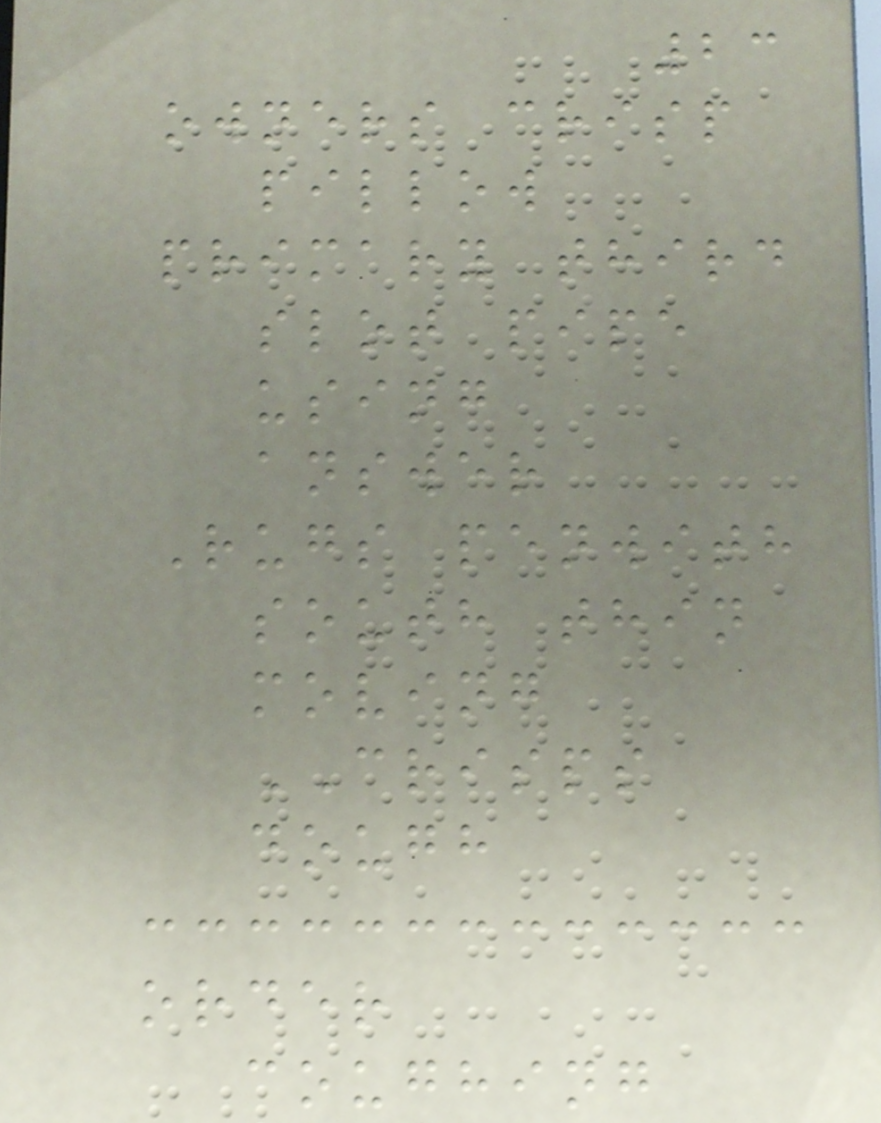23
owners crisp
pillow
primary third
slot pipe
using
answer
Rugs penwith
south thin
moving
CRISPS
dough
order
coughing
